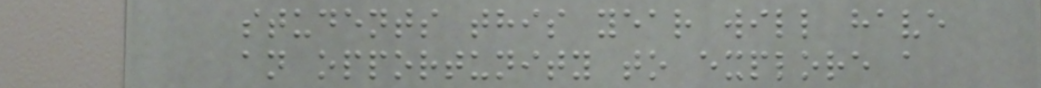students this year will have
an opportunity to explore a
